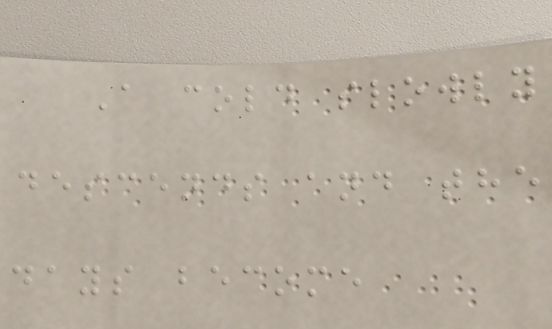A cold slowly
descends and the
days become
